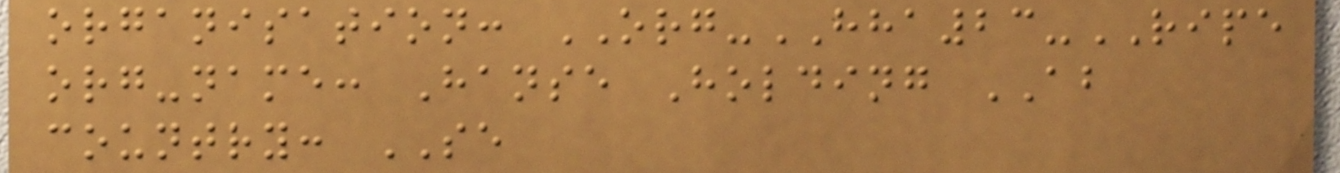organisation: ORG-HHA23-RIPE
org-name: Hanse Holding AB
country: SE
